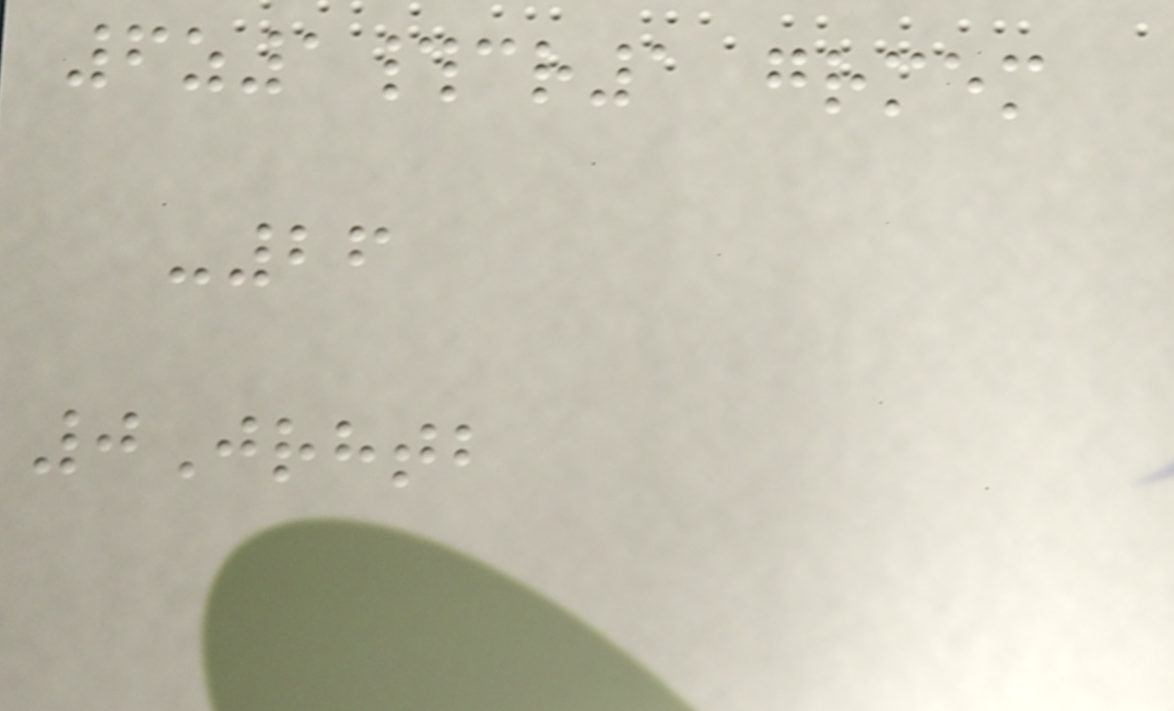6z1#cr1 grmem
-26
0Jrhtb
